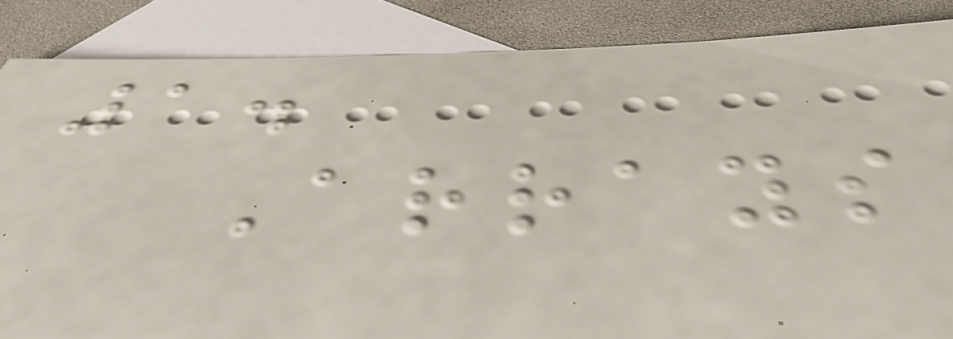1.
Arrays
